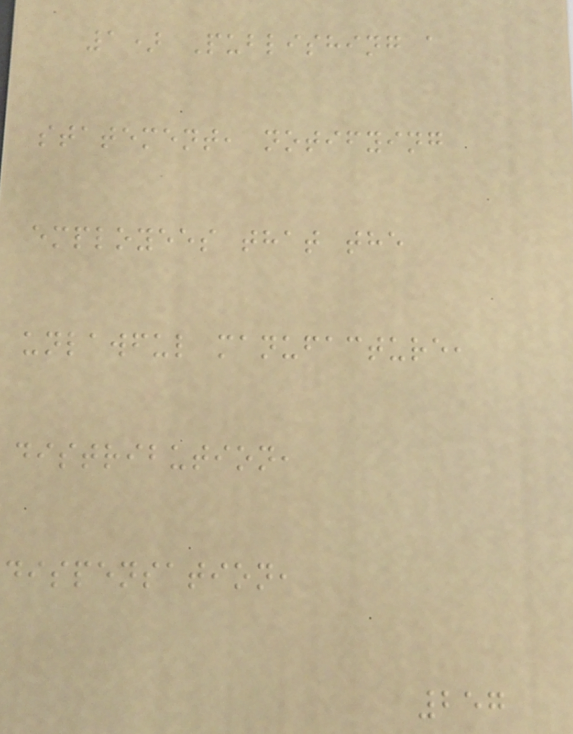1) Publishing a
statement, notifying
employees that the
unlawful manufacture,
distribution,
dispensation,
257
